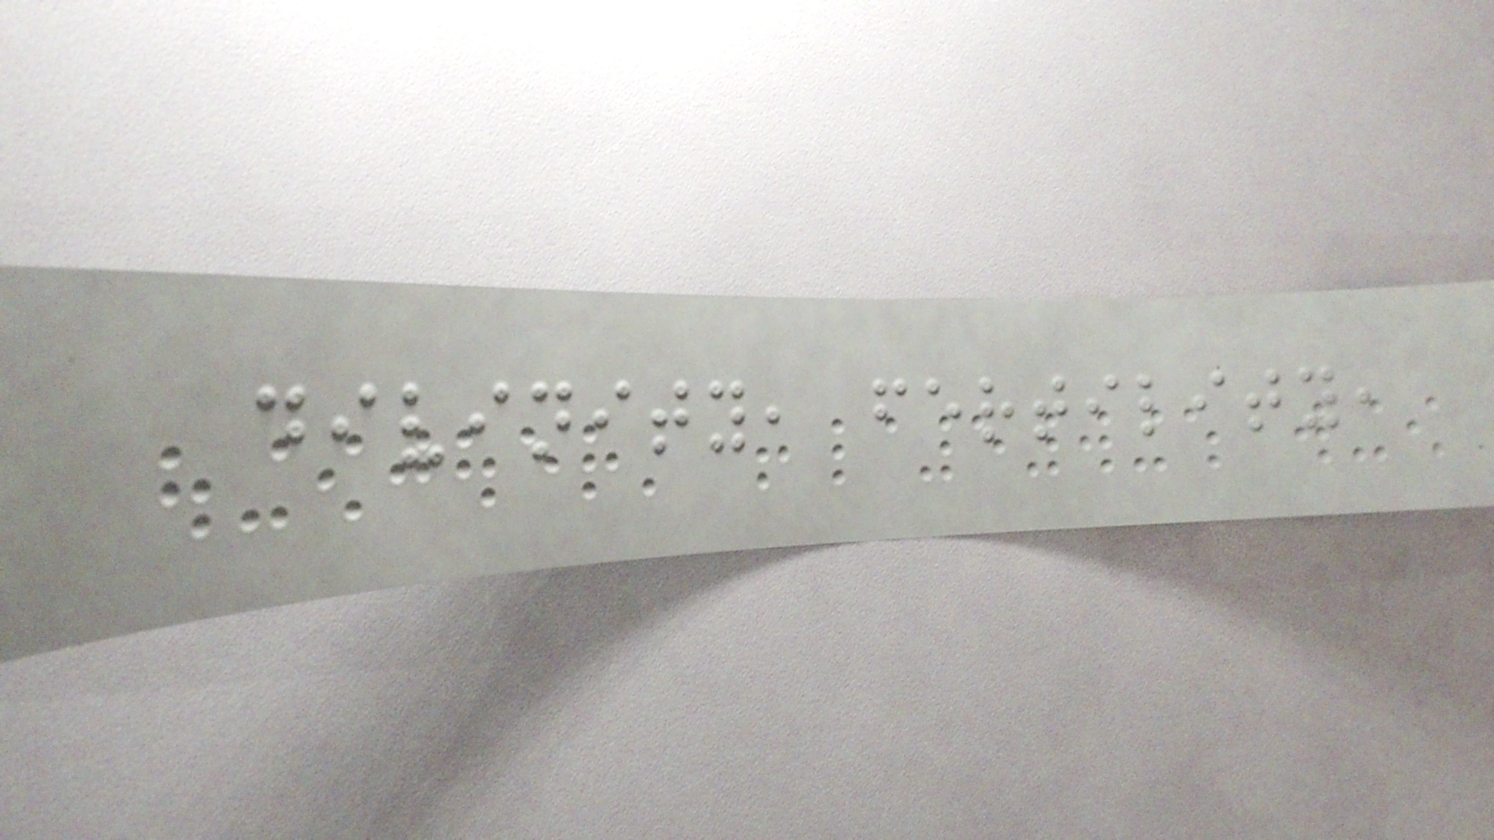divinity, fertility,
